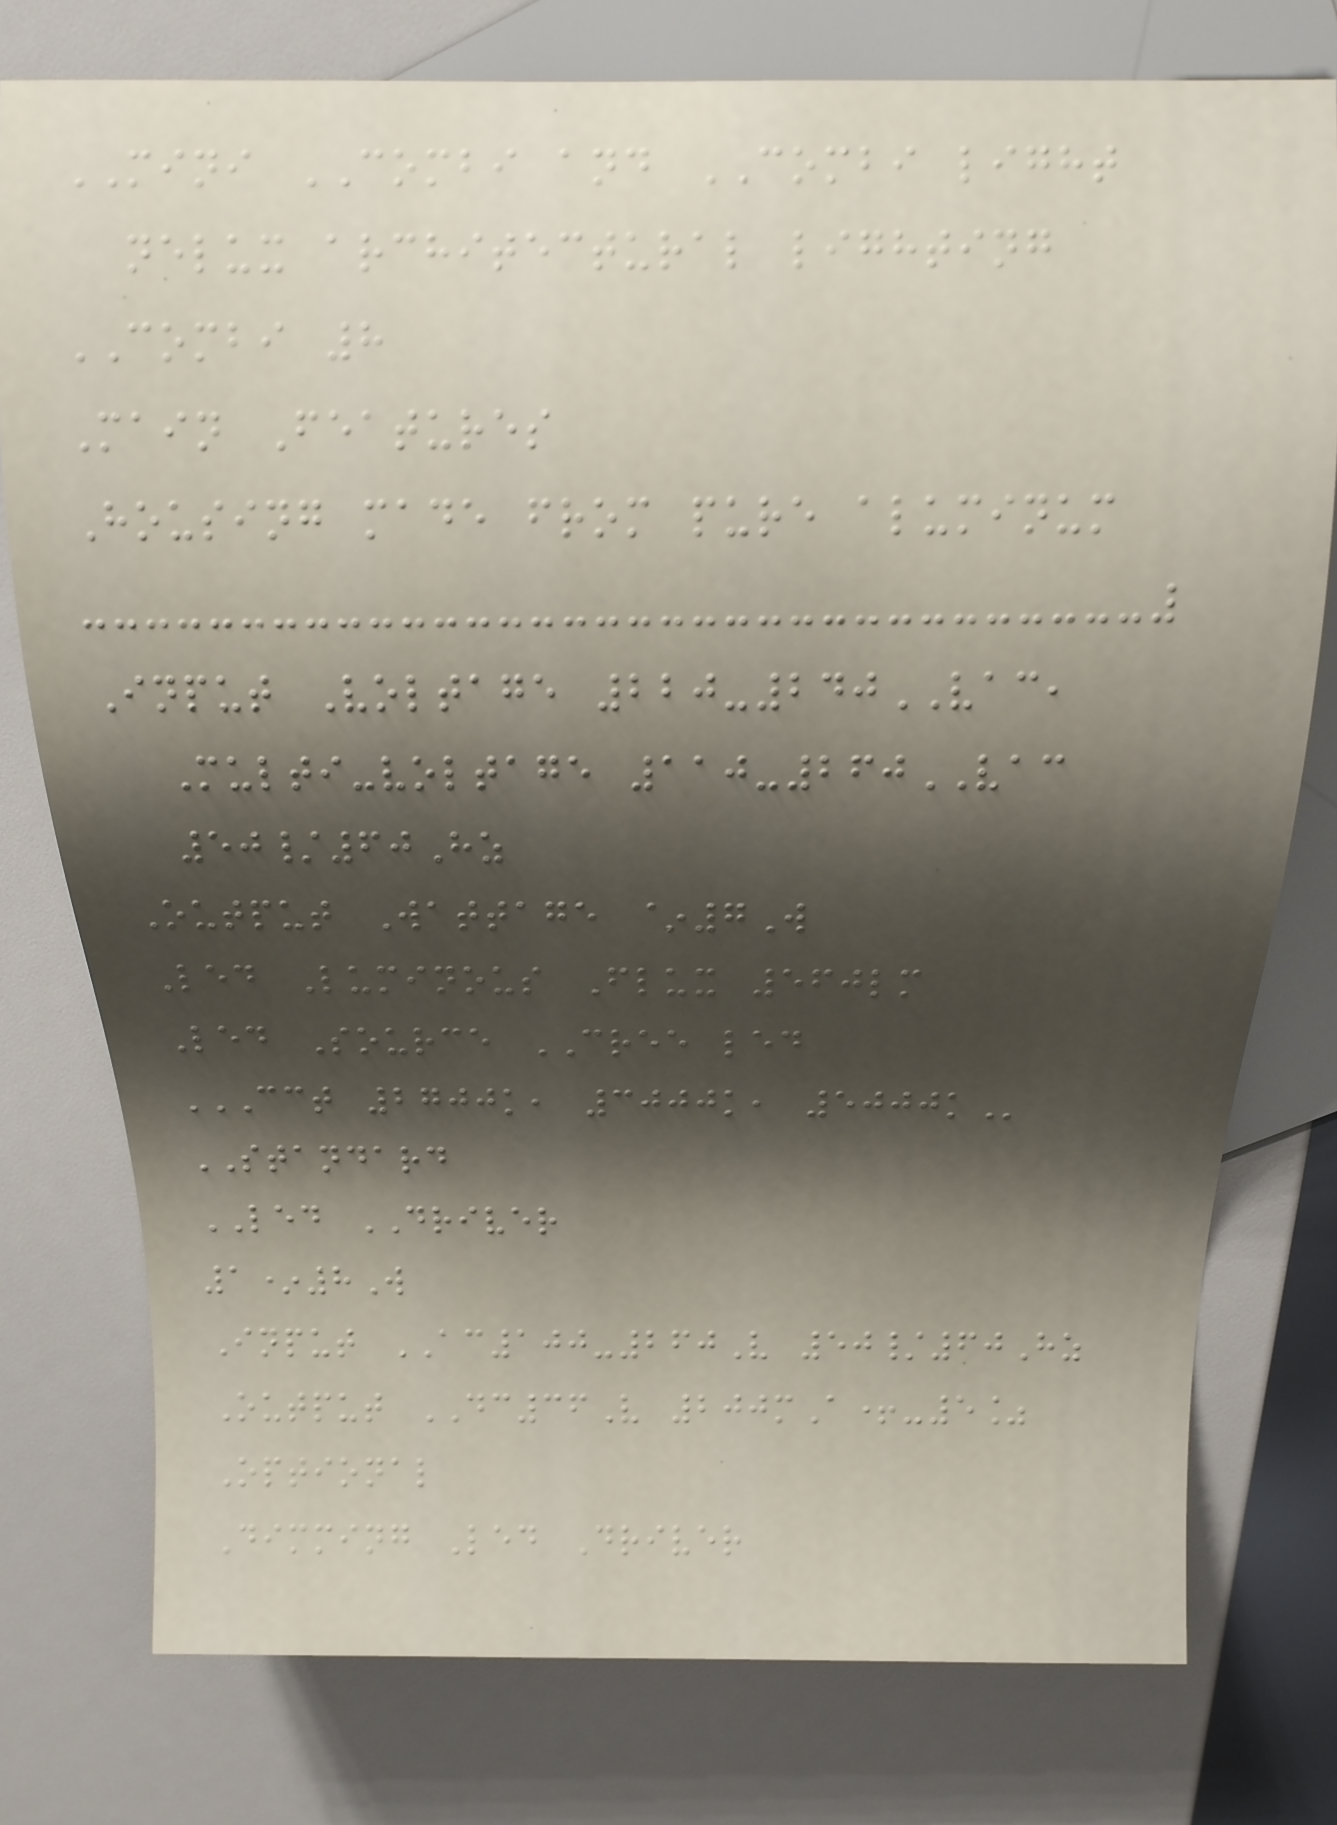MINI COMBI and COMBI light
nelux architectural lighting
COMBI 8
Main Features
Housing made from pure aluminum
Input Voltage 220-240VAC,
Multi-voltage 110-260VAC
50/60Hz
Output Wattage ~7W
Led Luminous Flux 560lm
Led Source CREE led
CCT 2700K, 3000K, 5000K
STANDARD
LED DRIVER
1*8W
Input AC100-260V 50/60Hz
Output DC36V 200mA+-5%
Optional
Dimming Led Driver
